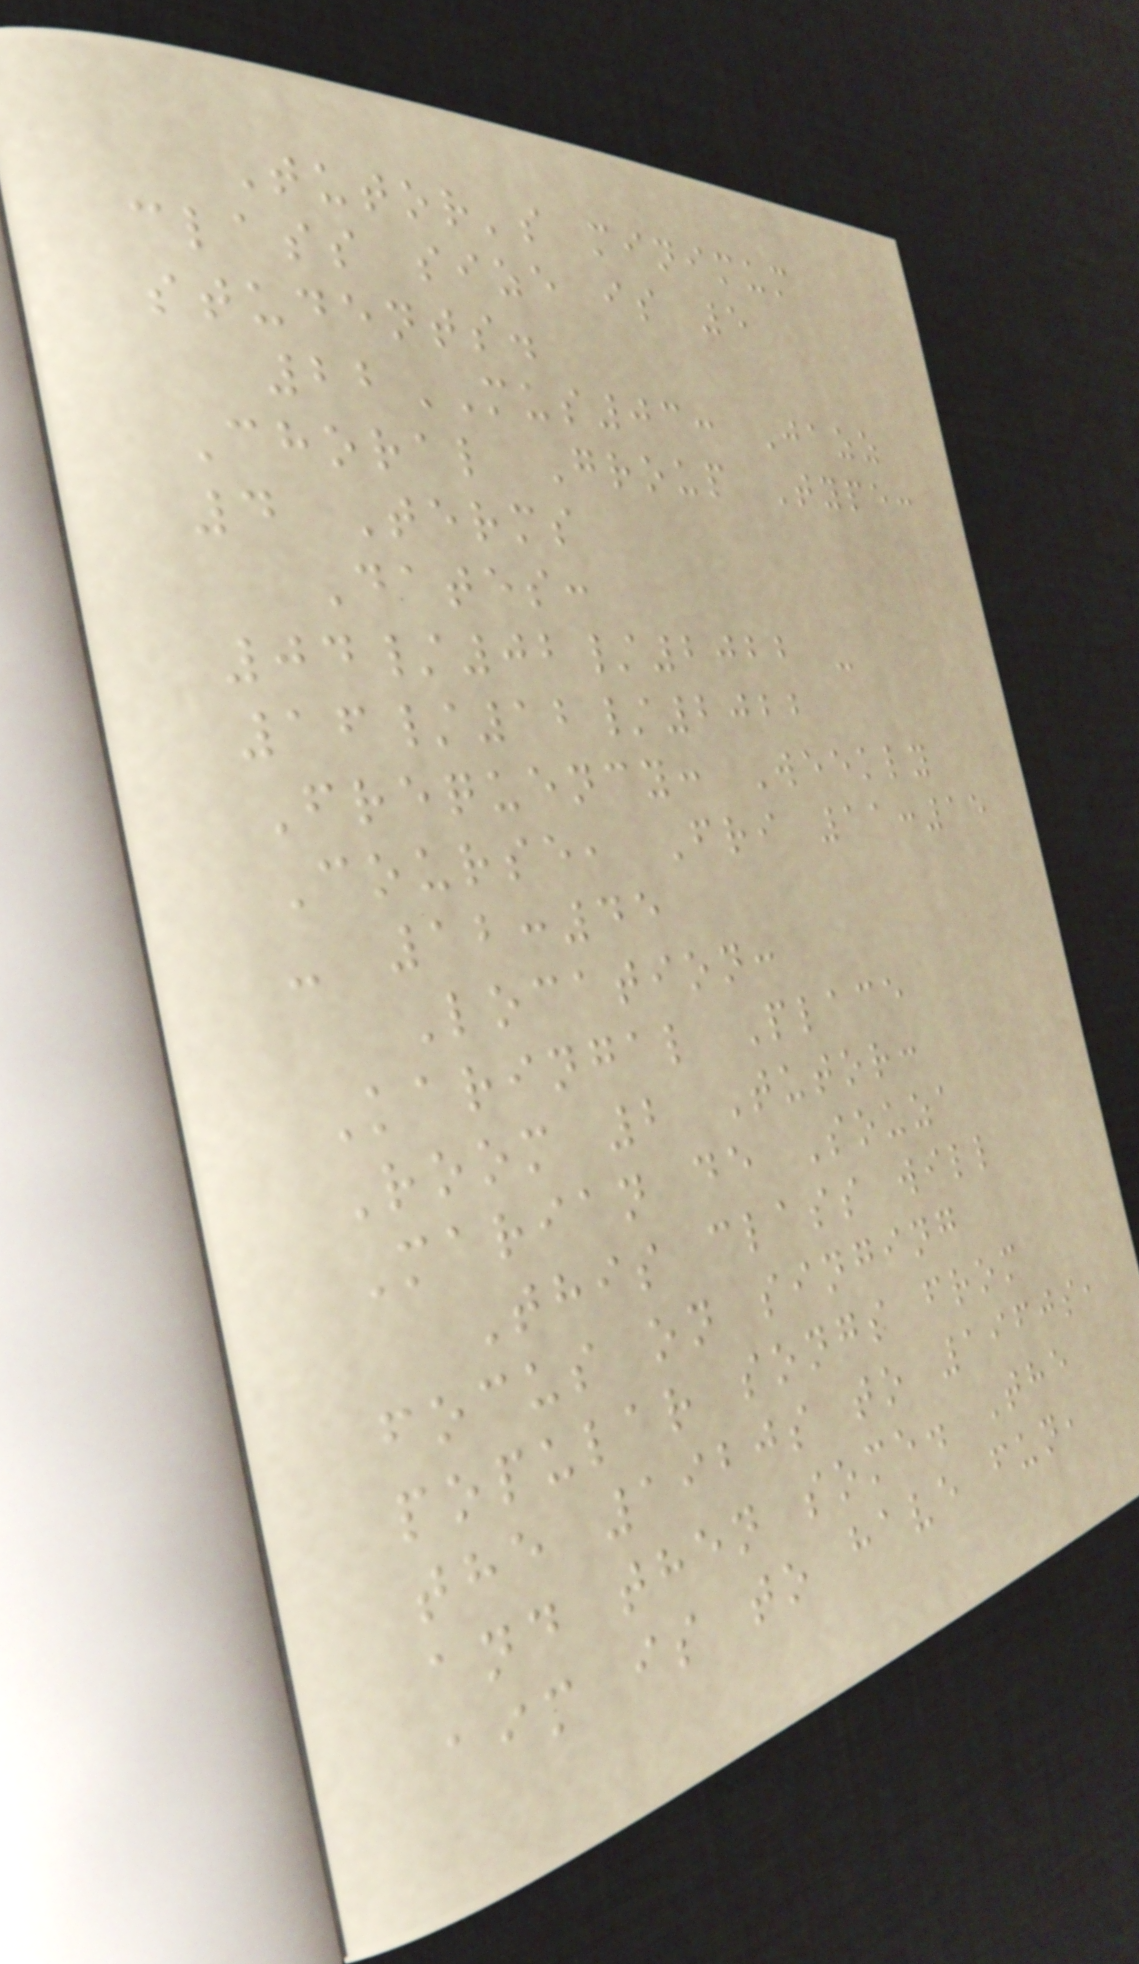Tutor's minimum
class size is 5
students.
22MUS03: Jazz
Choral Group Type:
4 Terms
Dates:
04/02/2022 -
16/12/2022
Frequency: Weekly
Course, Fri 11:15
- 12:45
Location:
Karingal Place
Room 2 Tutor:
Marian de Souza
This class will
focus on singing
popular songs from
the 1920s to 1960s,
and then some. The
aim is to have fun,
